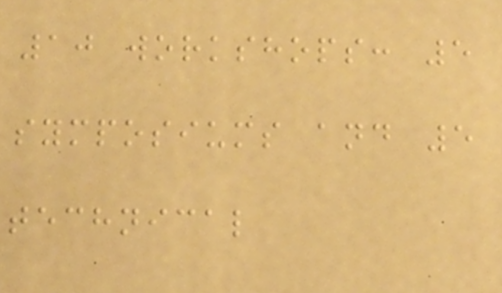10 workshops: 5
symposiums and 5
technical
